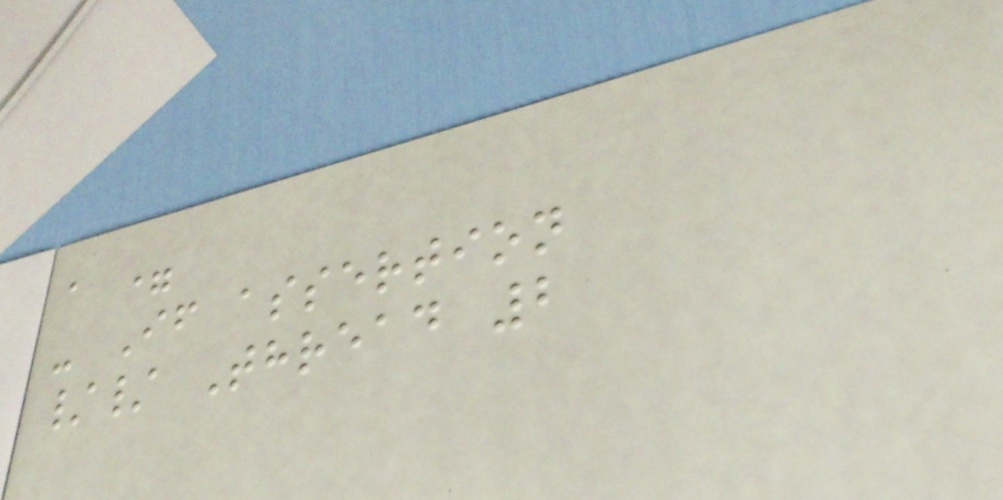a =
- If assertion
// Thread 2
